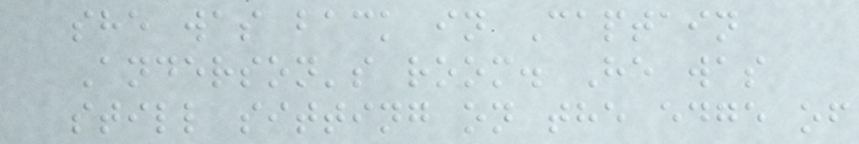she was back in Captain
Anderson's room. He was
still sitting on the edge of
